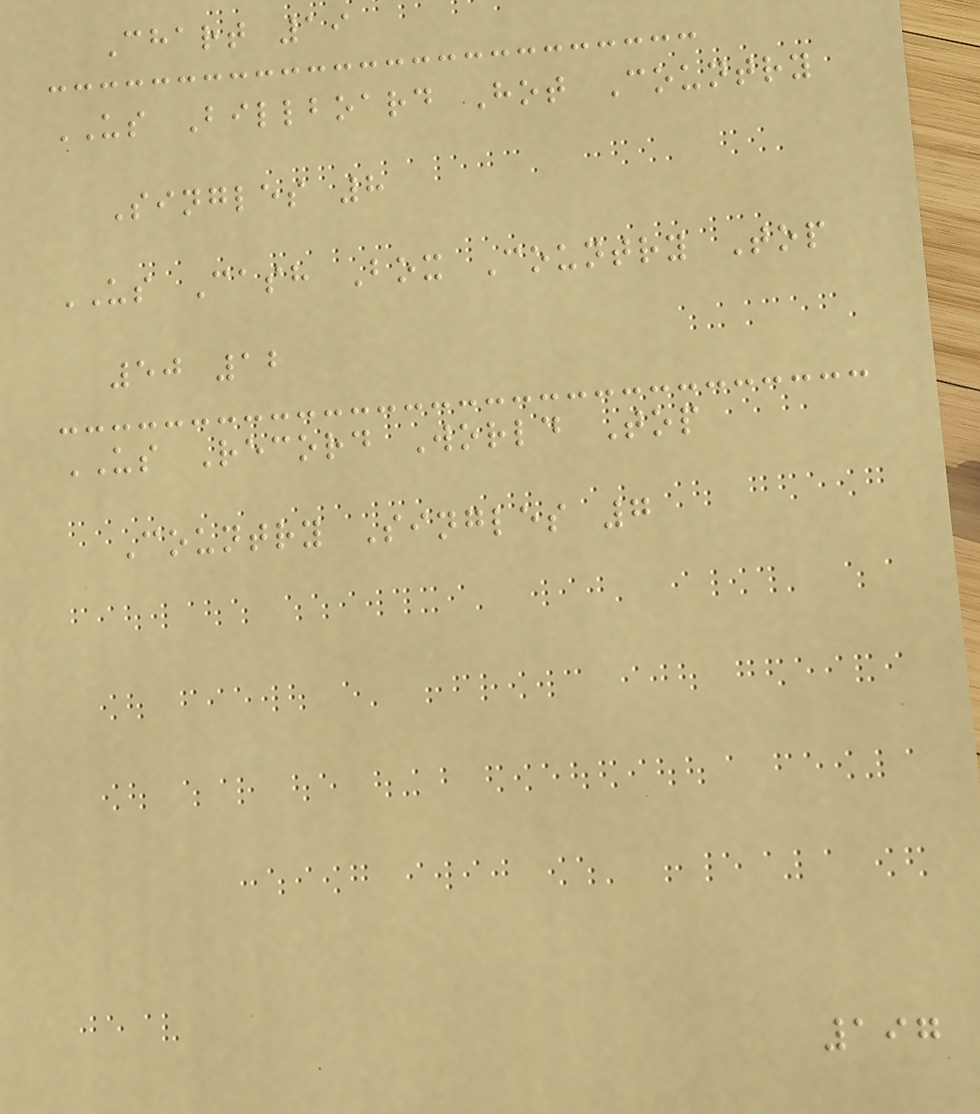Chart 19
US Billboard Hot Country
Singles 8
US Cash Box Country Top
50 12
US Record World Top
Country Singles 7
197
